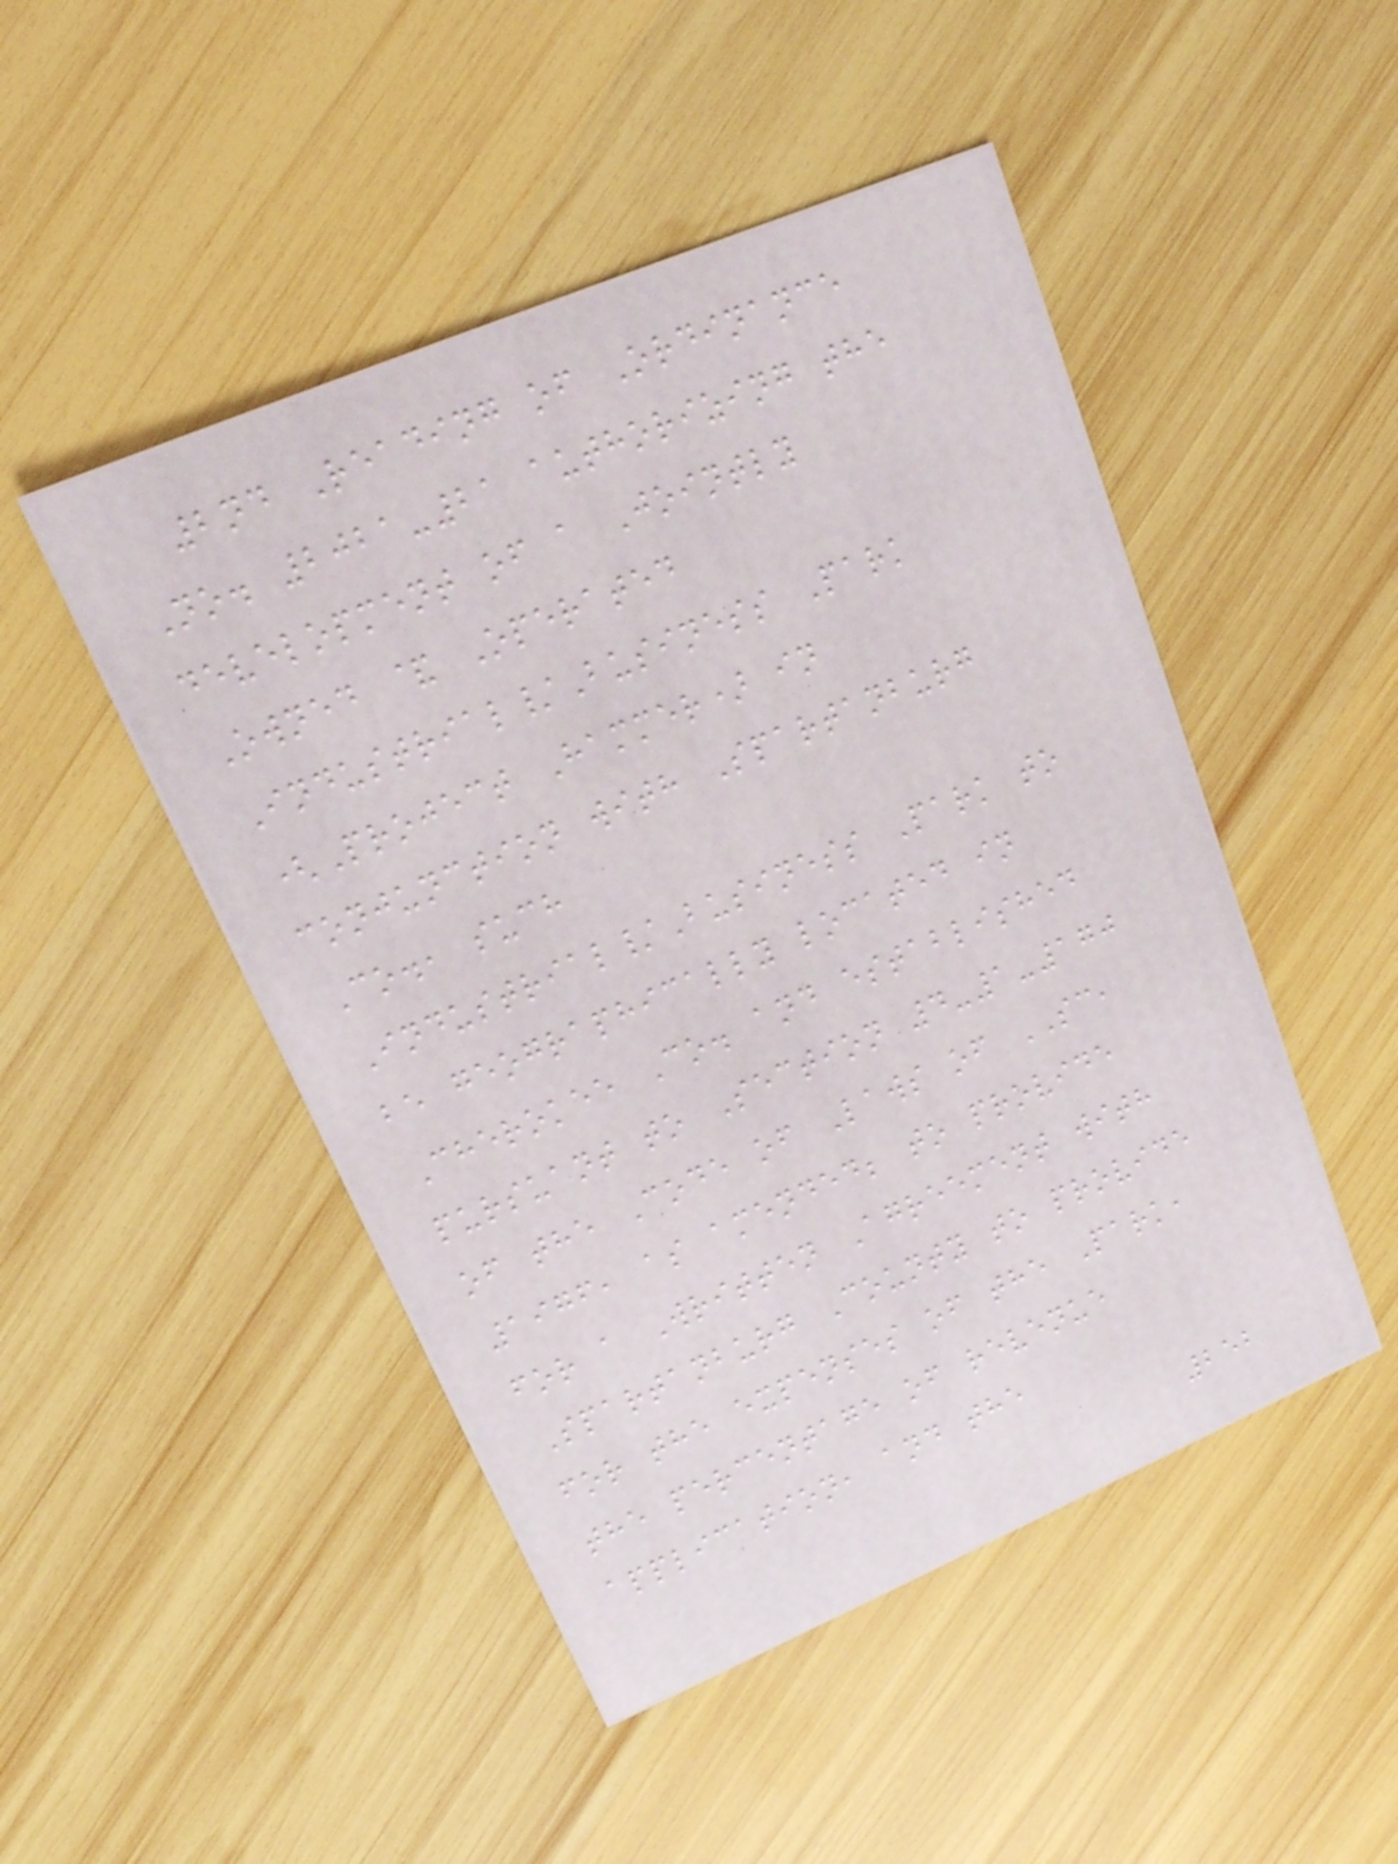2nd Reading of Ordinance
No. 2021-21 authorizing the
development of a Jointly
Owned & Operated
Industrial/Business Park
(Project Hammer) in
conjunction with Spartanburg
Co., such
Industrial/Business Park to
be geographically located in
Cherokee Co. and established
pursuant to Section 4-1-170
of the Code of Laws of SC,
1976, as amended; to provide
for a Written Agreement with
Spartanburg County to provide
for the expenses of the Park,
the percentage of revenue
application, and the
252
